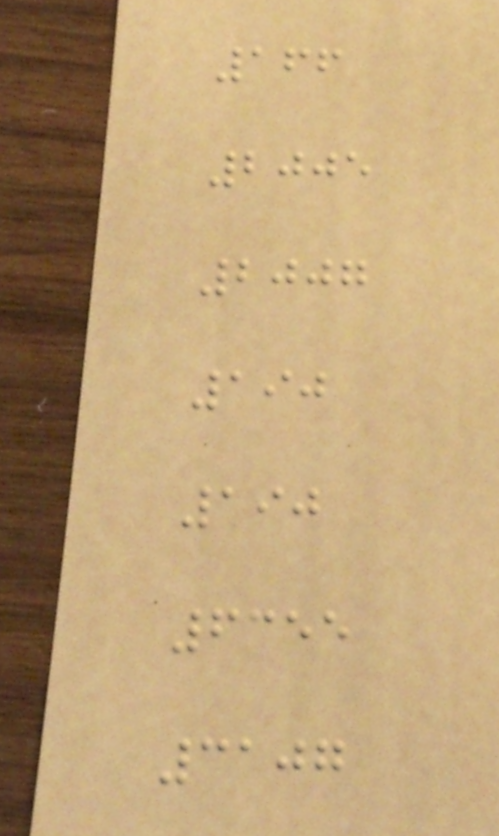166
2005
2007
190
190
6355
3107
